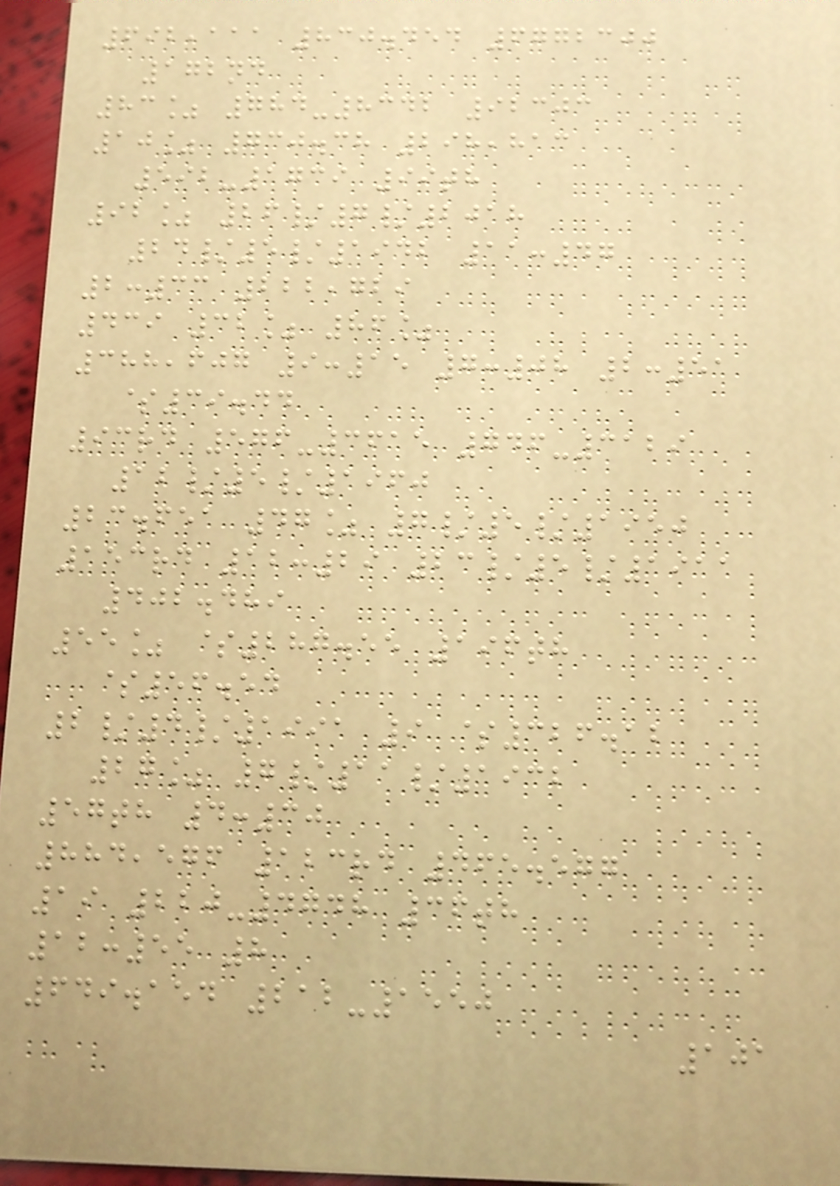692,111 830.454 6772300
172nd
83% 784-8342 92303
10% 730.38 298,813
592-1739 99th
92% 26/7/2018
24/5/1942 11:47
2:33 222,729
439 32% 86%
388,607 9:15 7:08 2:51
$39.44
93rd 576-3615 746-3129
12/5/1960
23.651 47% 7/5/1950
153rd 12:29 23/5/1911
402.489
55% $287.55 196th
$56.54
2/4/1991 9 $326.12
27% 7/11/1932
57th 4:30
884,576 123rd 465.577
19 220-4748 36th
12:55 8
649.154 212-1550
101
